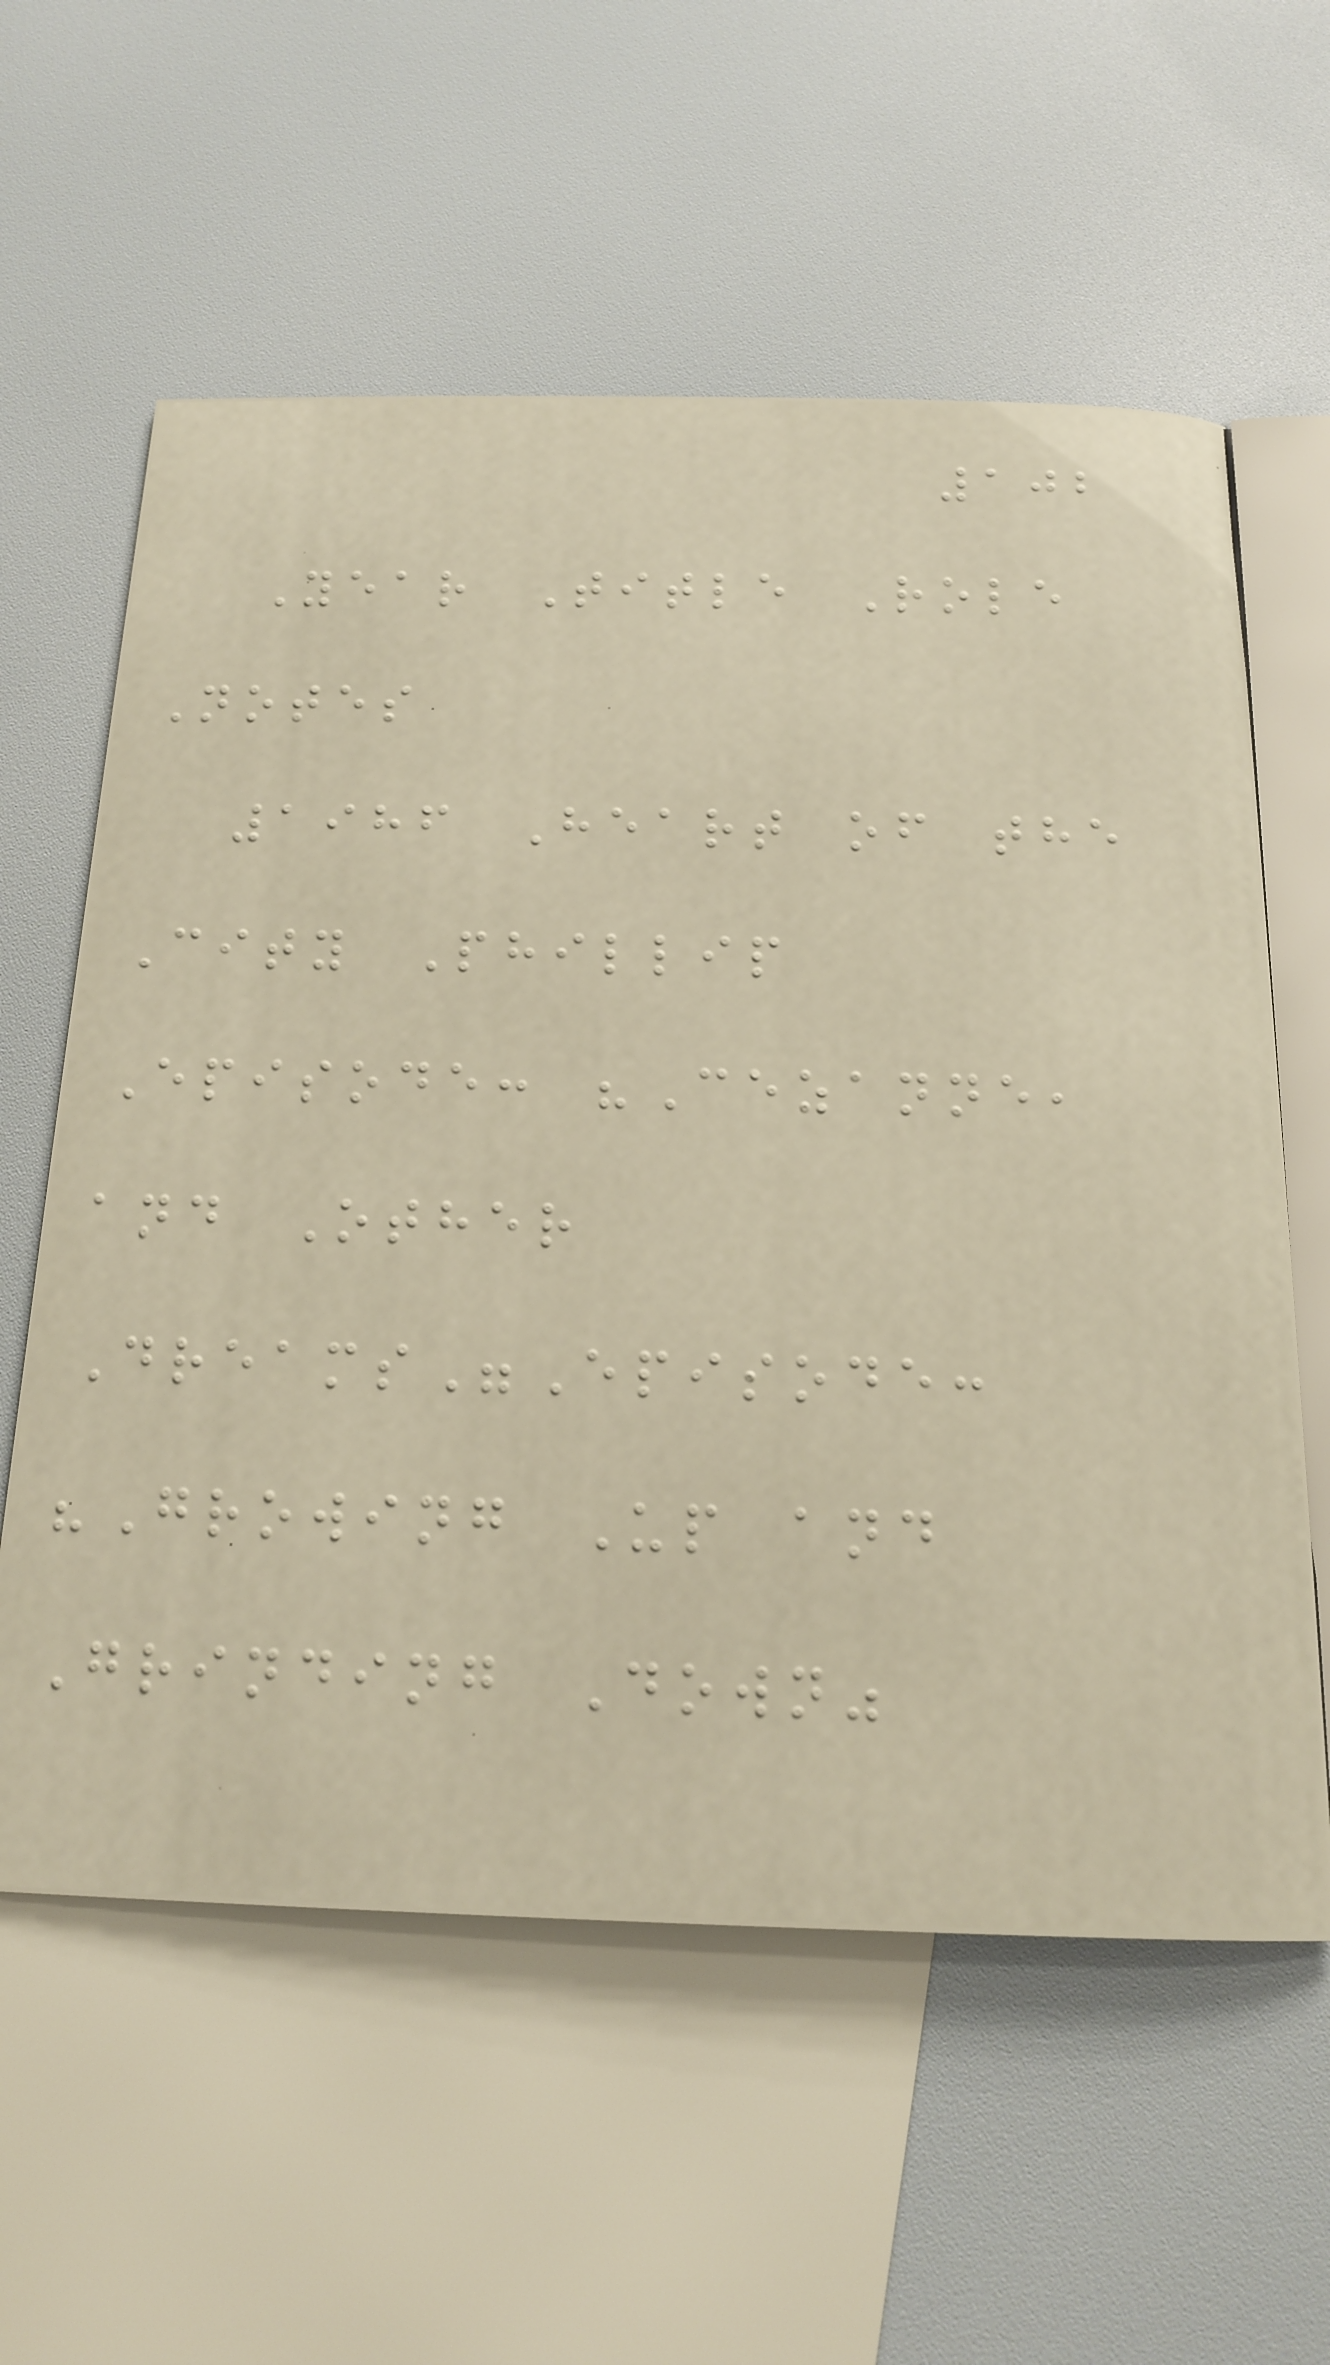102
Year Title Role
Notes
1986 Heart of the
City Phillip
Episode: "Cezanne,
and Other
Dreams"Episode:
"Growing Up and
Grinding Down"
